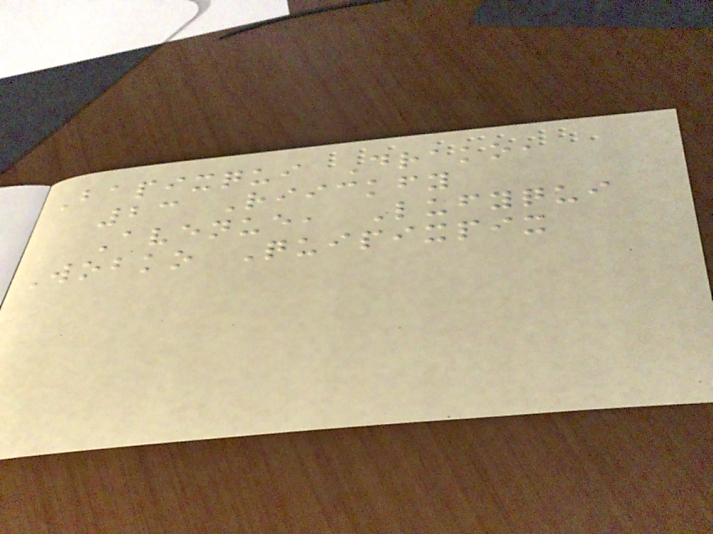Bapixqui Drako,
23 Riickfy
Avenue, Lufyqui
Wobko Quipixpix
